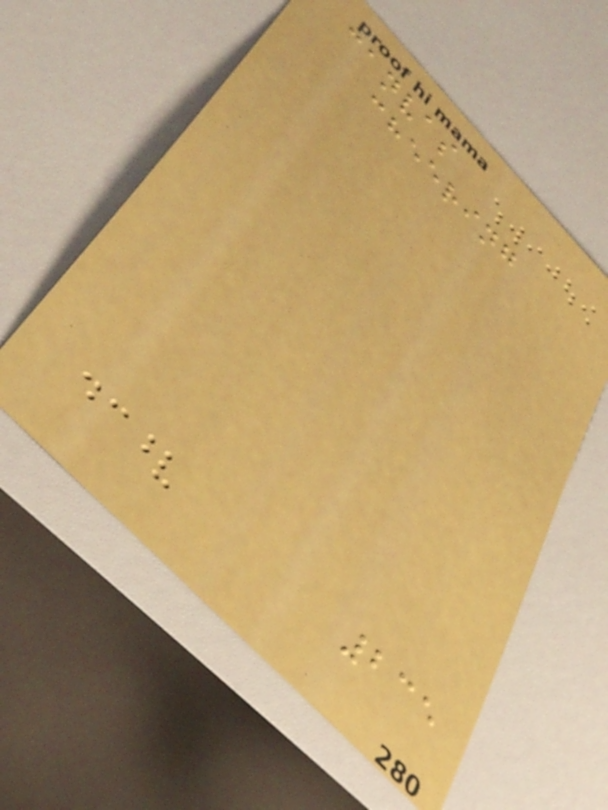canvas
cheering
235
